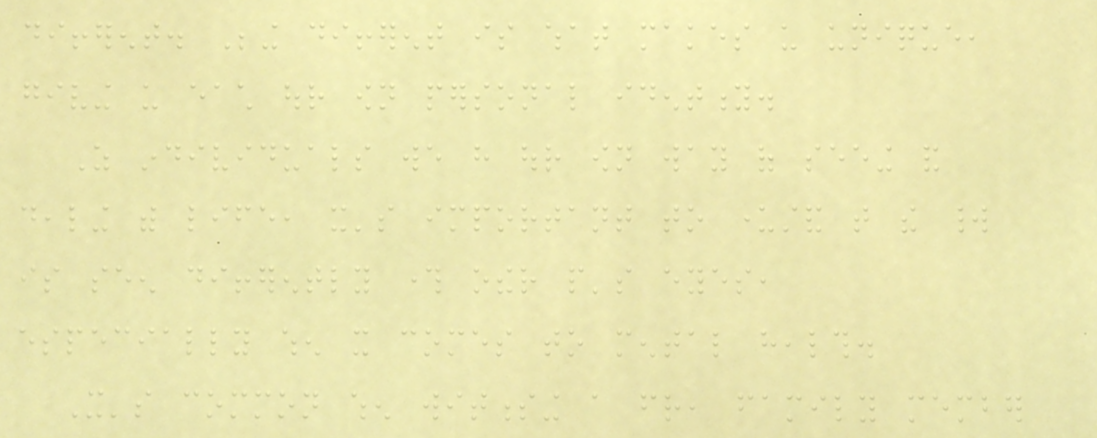different. Being different is what makes us unique,
giving us each our own personal identity.
As individuals we have our own way of seeing and
dealing with life, it's important to understand that the world
is seen differently through other people's eyes,
especially when it comes to mental health.
It's common when witnessing a friend, family member
